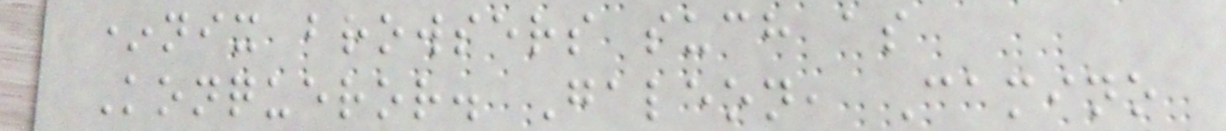*nix browsers such as
Konqueror. Galeon, Camino
